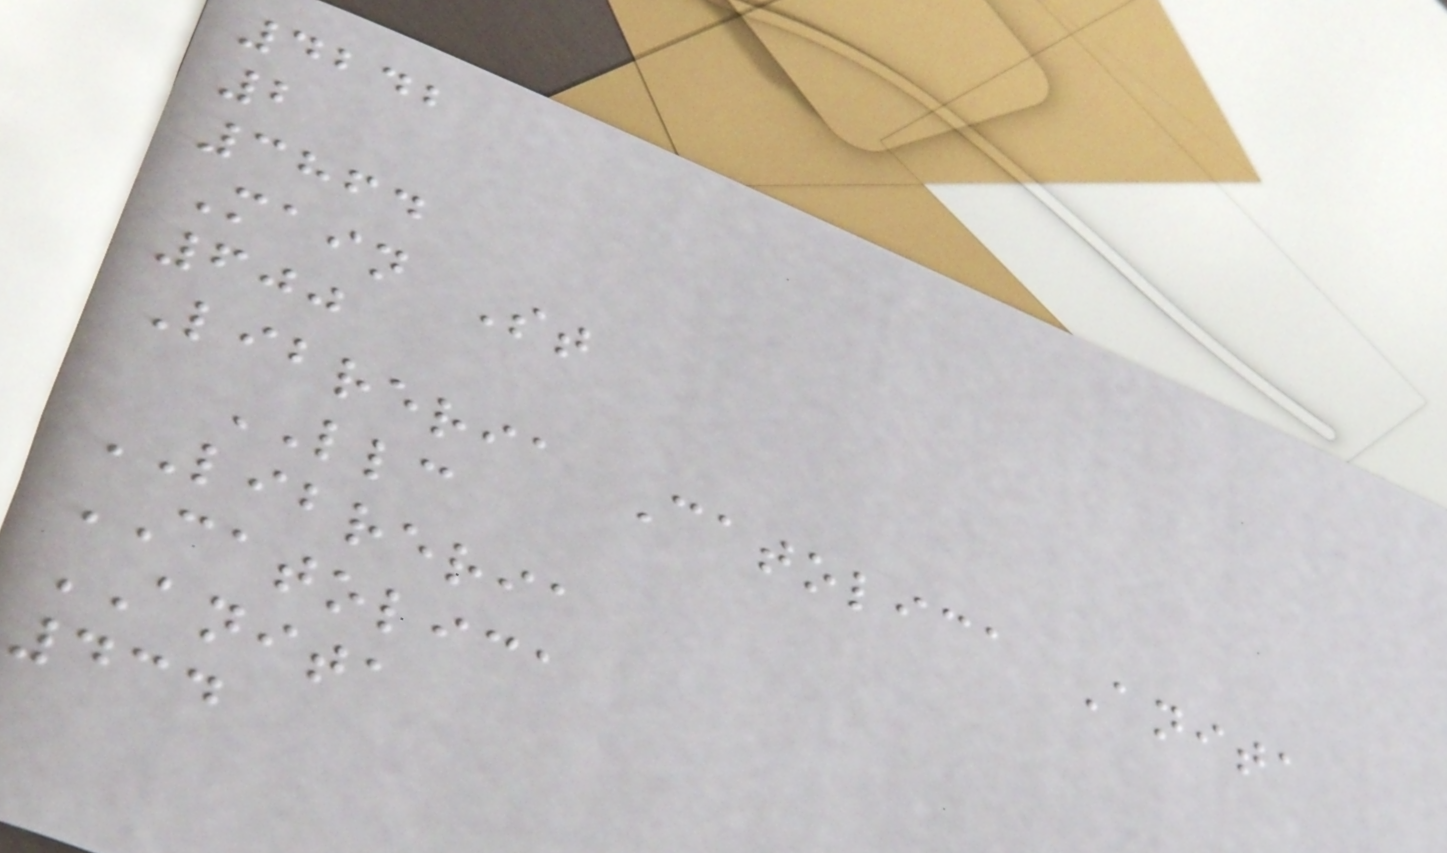4242
2
3864
Main St
600
Libreria Catolica Anita
LLC
LIBRERIA
CATOLICA
ANITA
434
